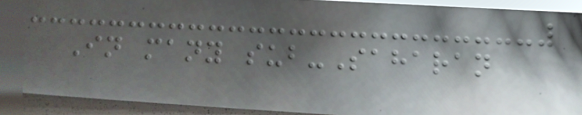In many sub-Saharan
